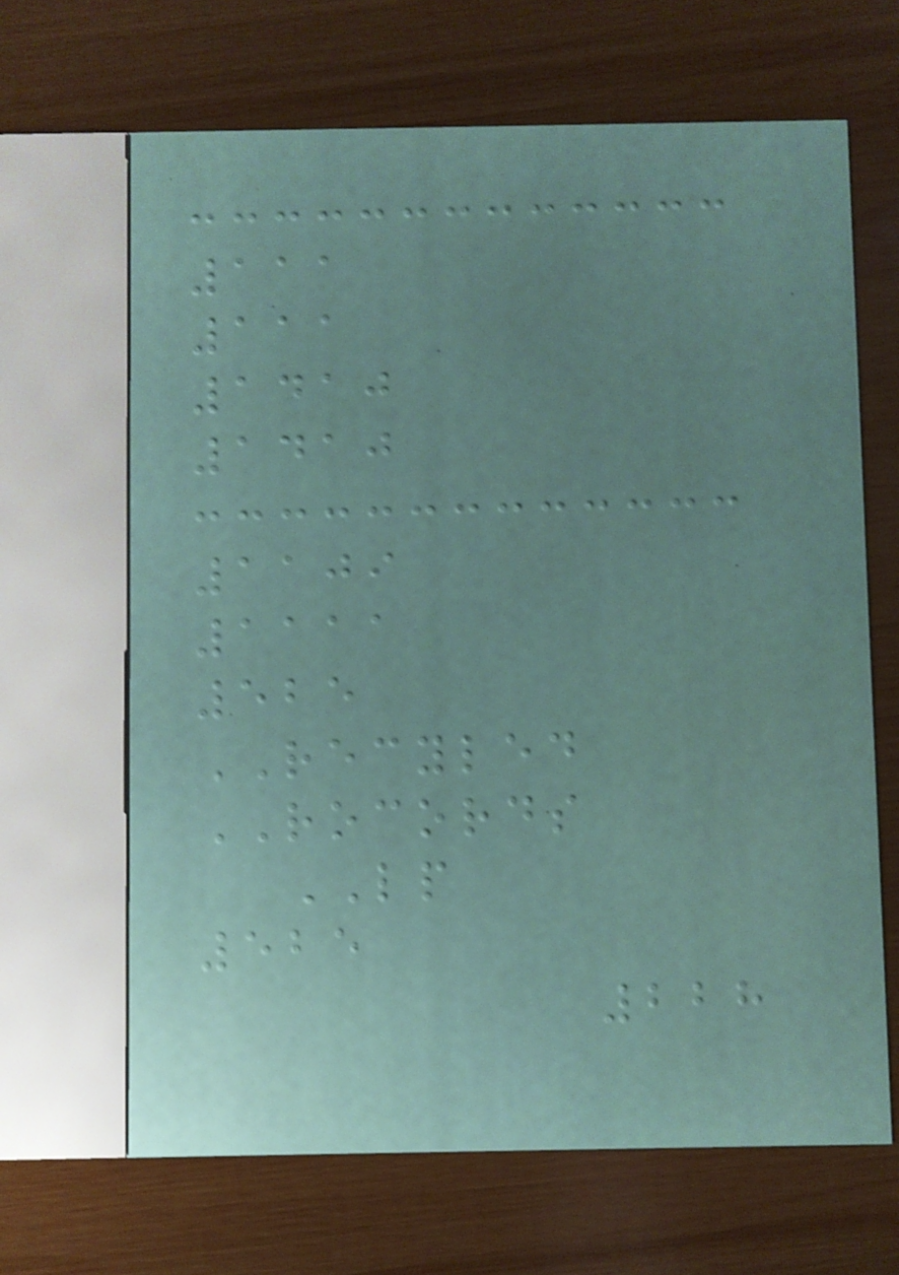111
111
1410
1410
1109
1111
525
RECYLED
ROCORDS
LP
525
228
